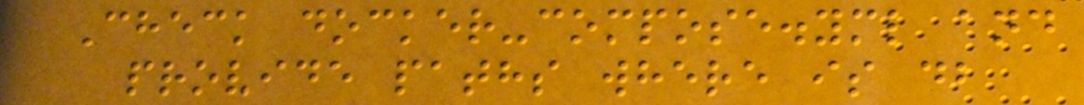Check docker-compose.yml and
provide paths where is db
